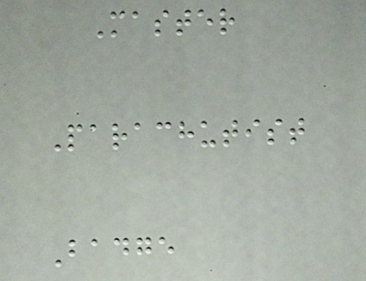Master
Parachutist
Badge
